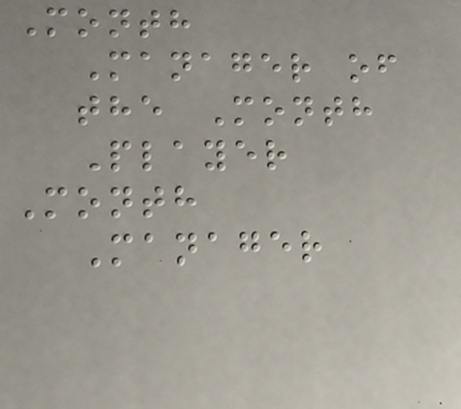Month
Manager of
the Month
Player
Month
Manager
